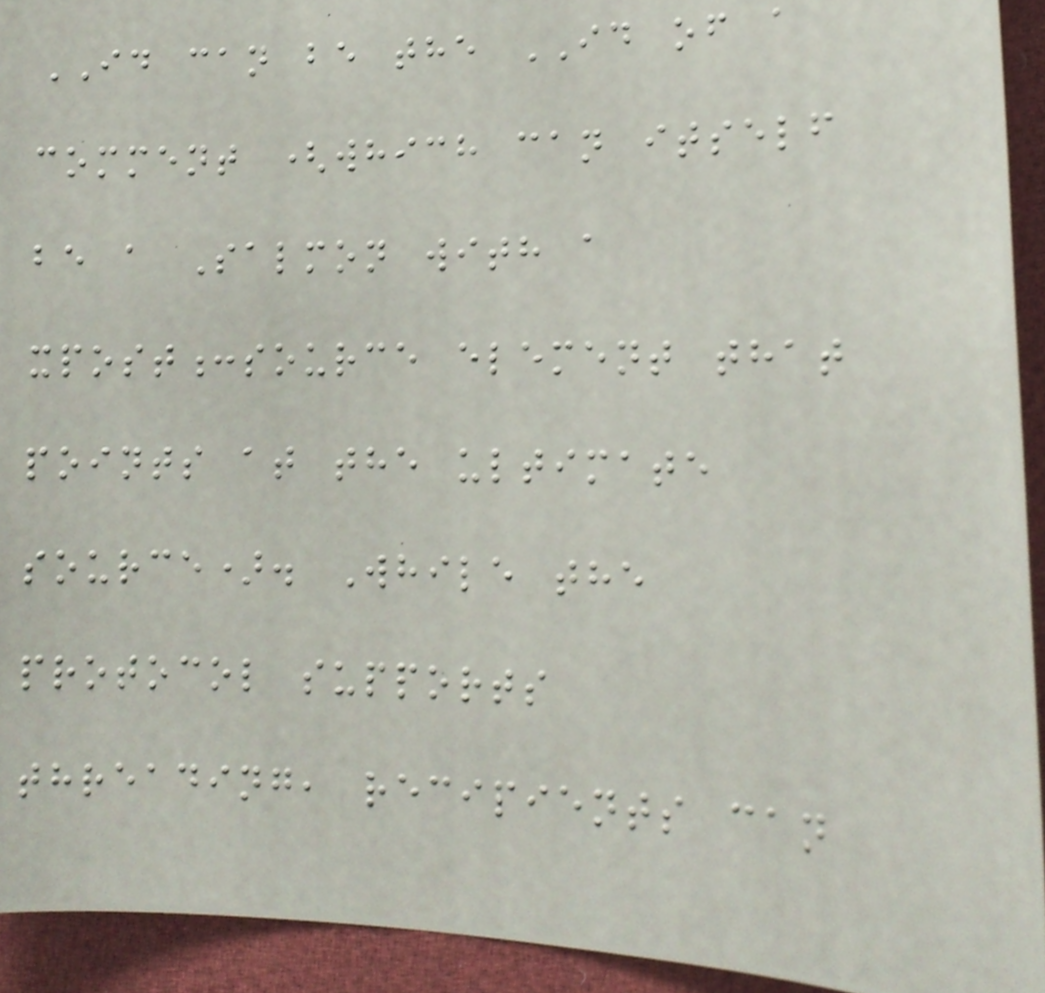ID can be the ID of a
comment (which can itself
be a Salmon with a
xpost:source element that
points at the ultimate
source). While the
protocol supports
threading, recipients can
